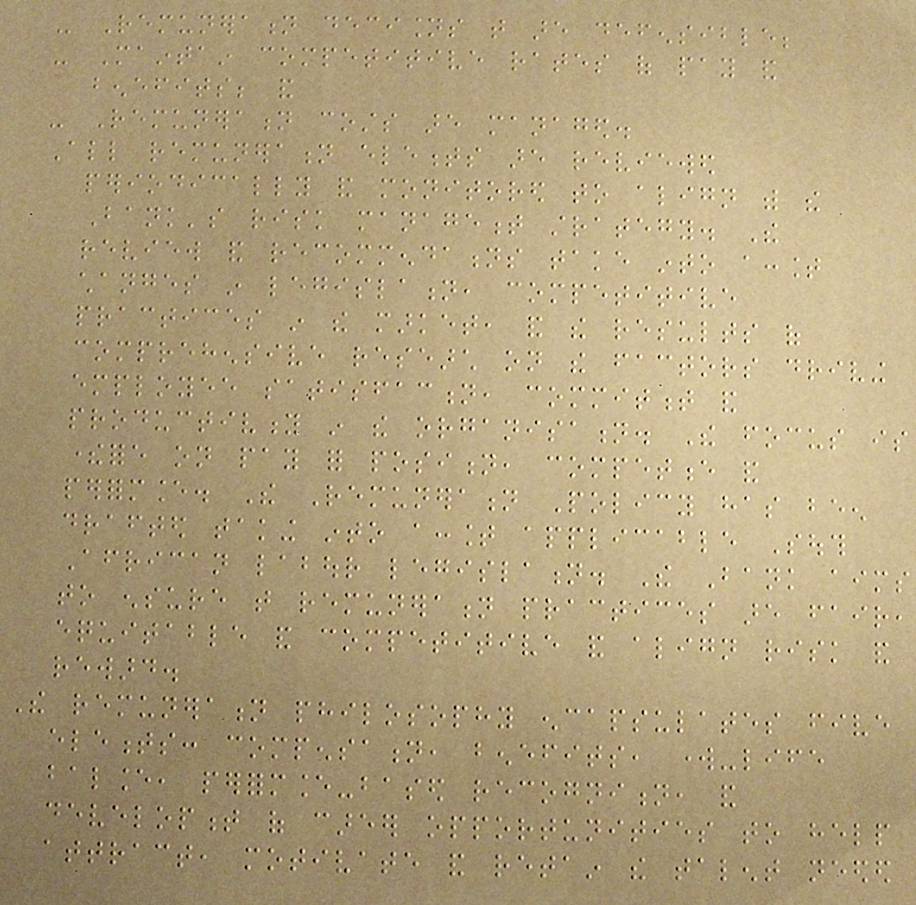- Remuneration decisions that are defensible;
- Maintain competitive rates of pay and
benefits; and
- Remuneration costs are managed.
All remuneration elements are reviewed
periodically and monitored to align with the
Bank's risk management strategy. The
review and recommendations take into account
changes in legislation, competitive
practices in the market, and the results of
comprehensive research on the factors driving
employee satisfaction, commitment and
productivity in the organisation. The focus is
therefore on pay for position, competence and
performance. The Remuneration Policy has been
drafted taking into account applicable South
African labour legislation. The Bank aims
to ensure that remuneration practices are fair,
equitable and competitive and align risk and
reward.
The remuneration philosophy encapsulates five
elements: compensation, benefits, work-life
balance, performance-based recognition, and
development of career opportunities to help
attract, motivate and retain the talent needed
